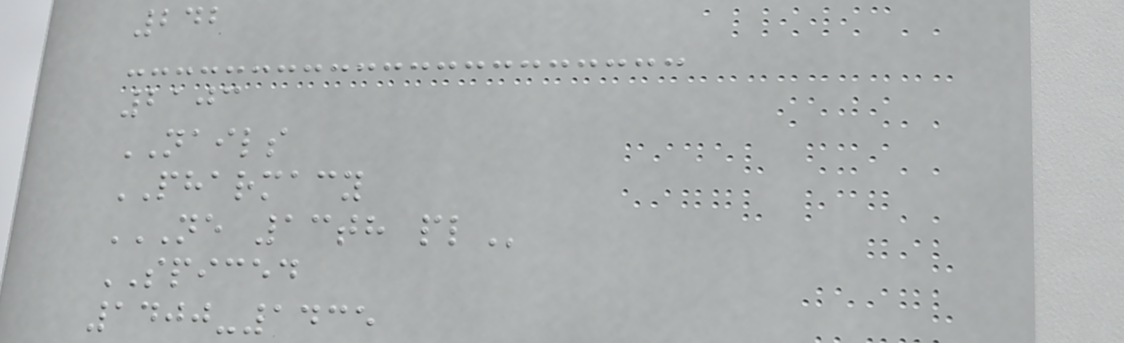242
2103
NAILS
PHARMACY
NE 13TH PL
SPICED
1400-1435
